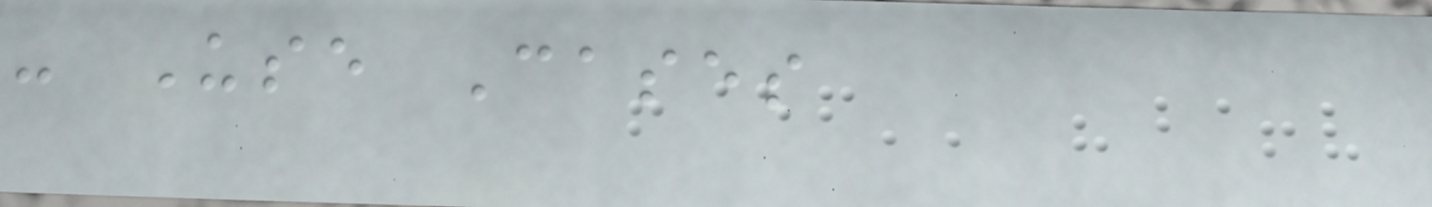- Use Cases
